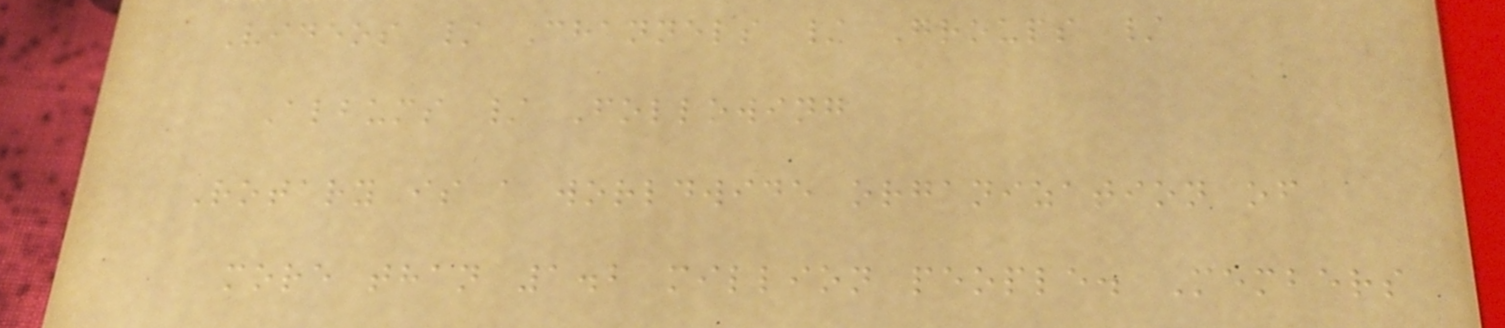Videos / Channels / Groups /
Albums / Following
Rotary is a worldwide organization of
more than 1.2 million people. Members
